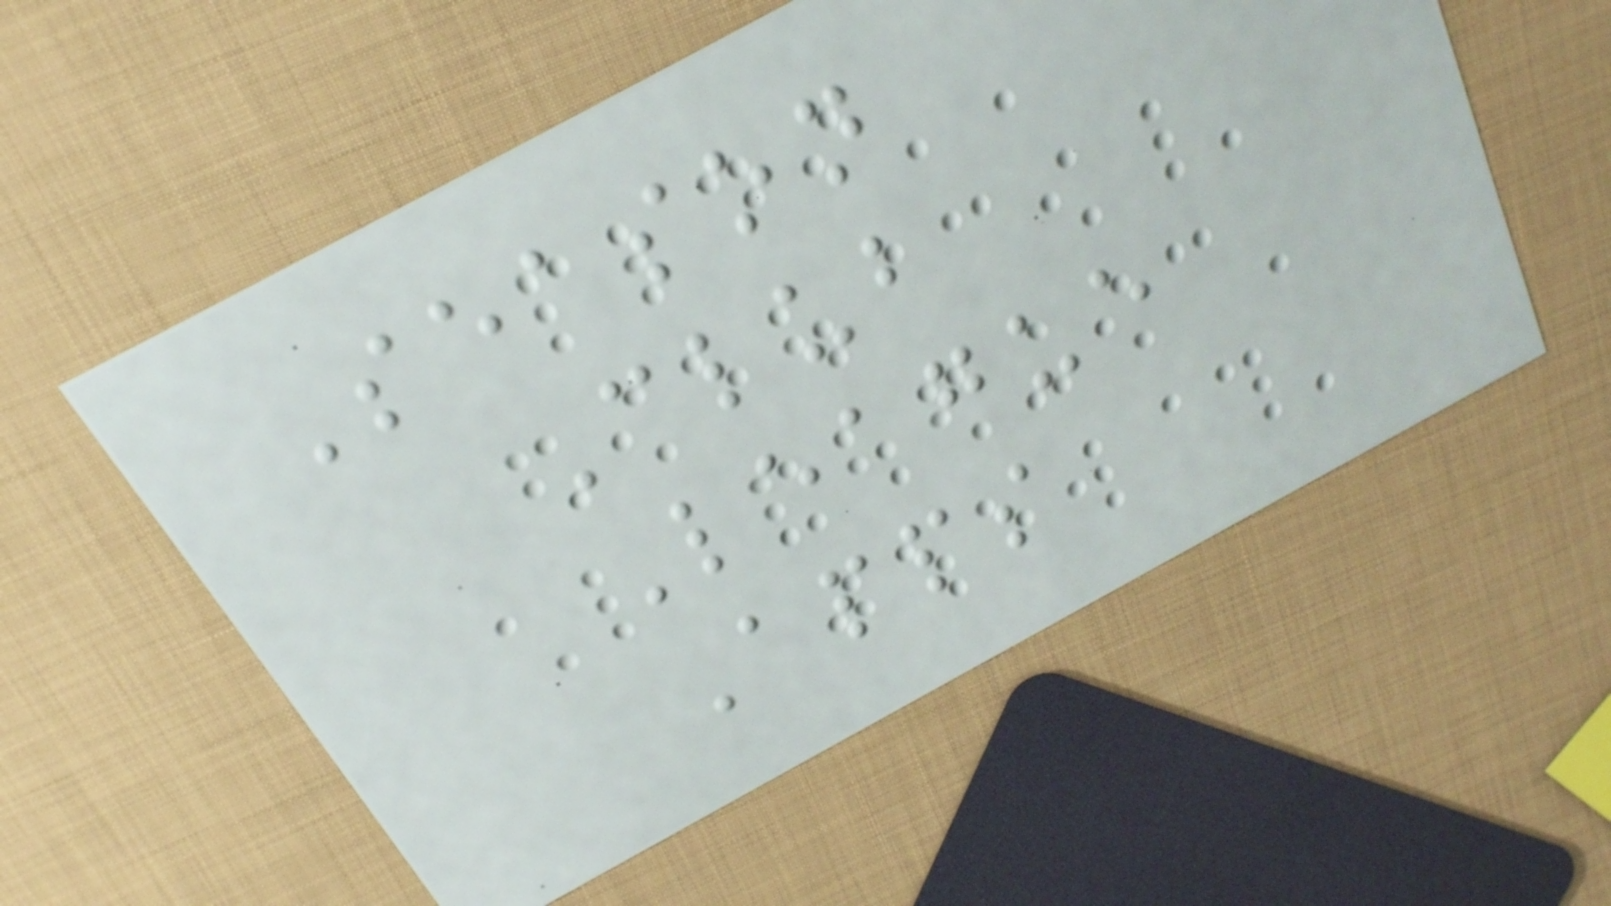Season
Club
League
Apps
